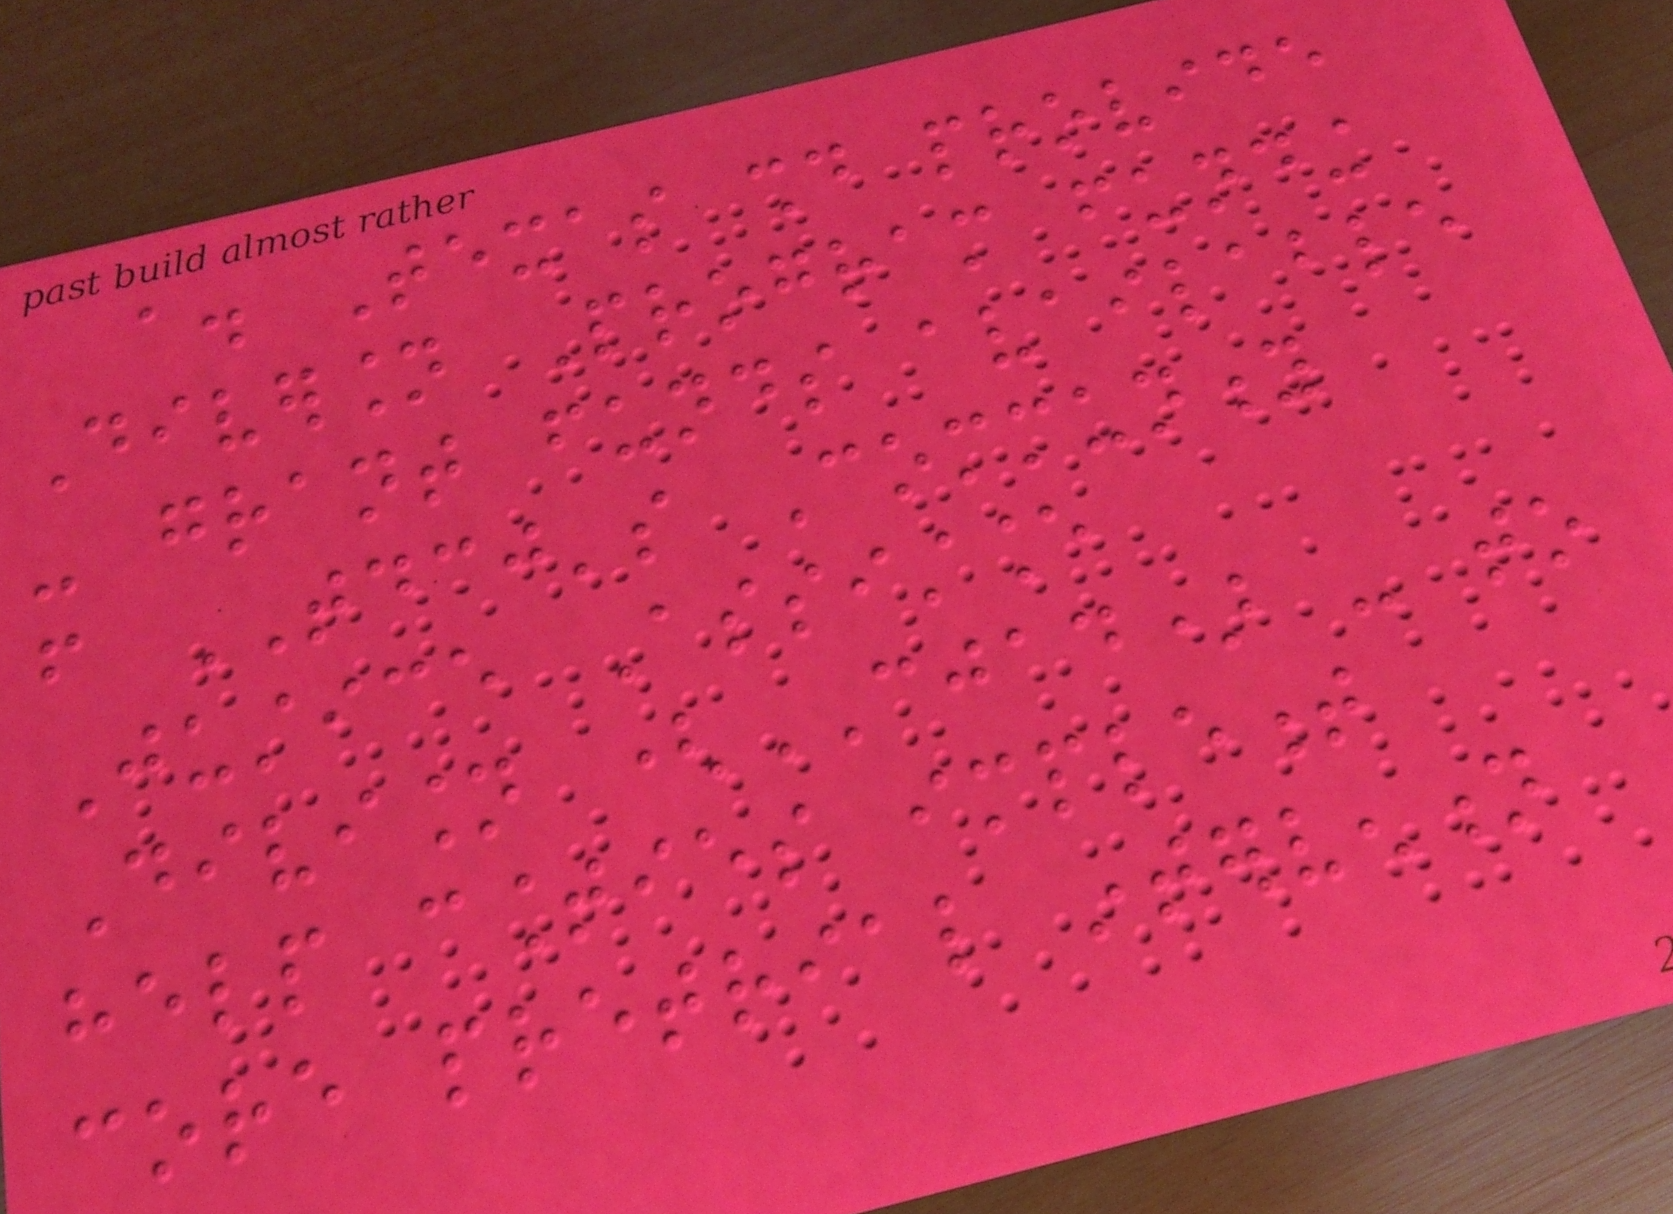a. Texas should provide
Diversion Program funding
- grant funds available
from TDCJ's Community
Justice Assistance
Division (CJAD) - to
help counties implement
core pretrial intervention
